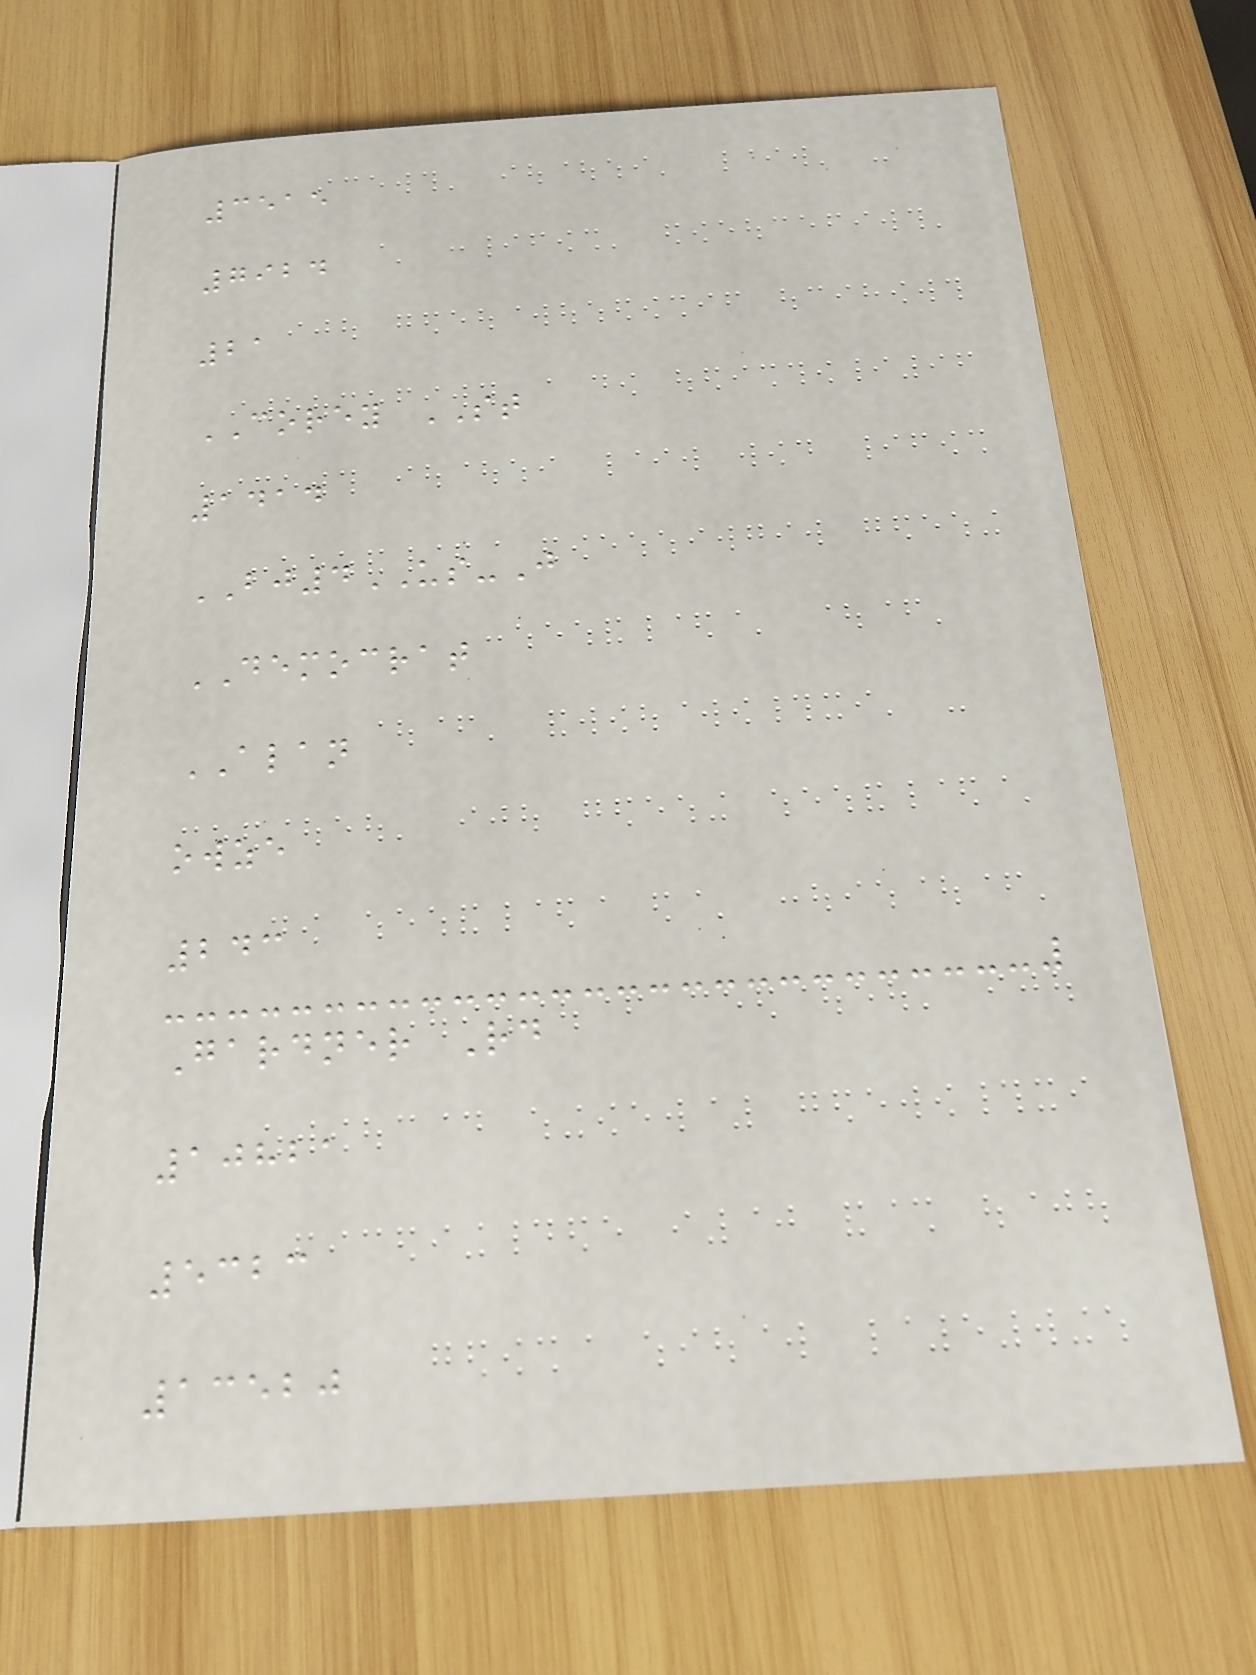3515
7924
21
COREY ST
1414
BJ4US-J
DEMOCRAT
ALAN
owze
243
Gardner Rd
10821
5323
13520
